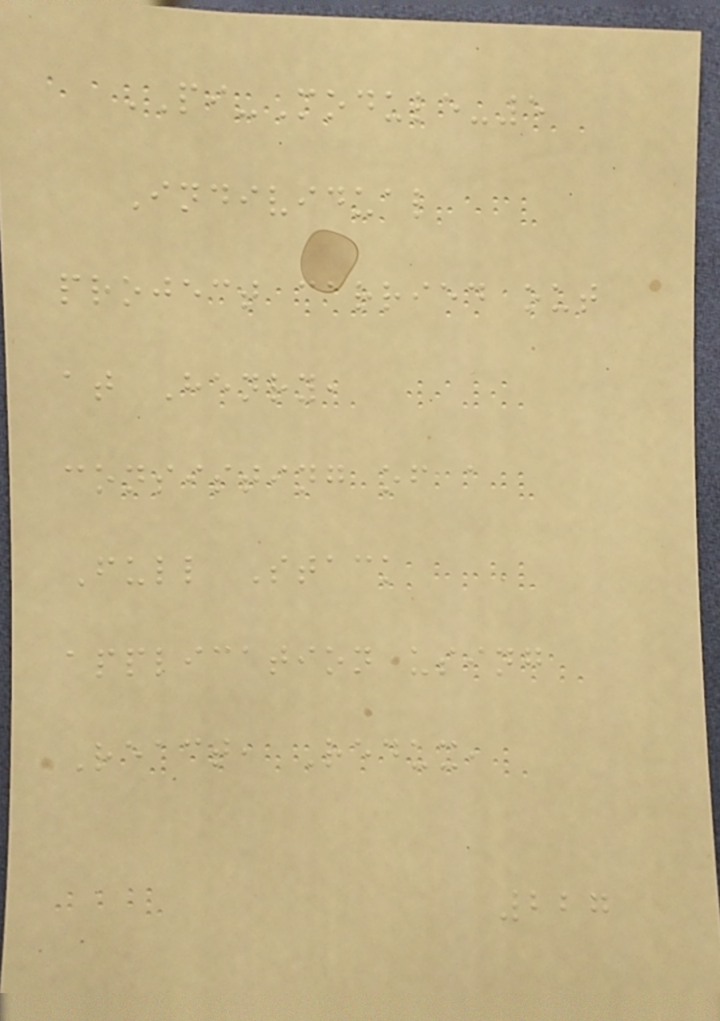PI-Module-5
Individual
project carried out
at Henry,
consisting of a
Full Stack
application using
React, Redux,
227
